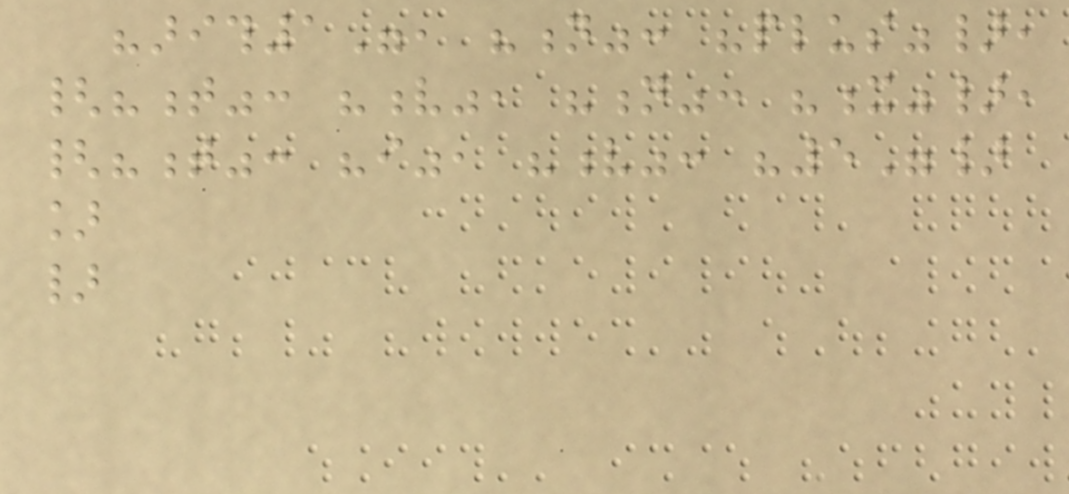"arith1", "n": "plus"},
{"t": "v", "n": "x"},
{"t": "i", "v": "5"}
]
}
